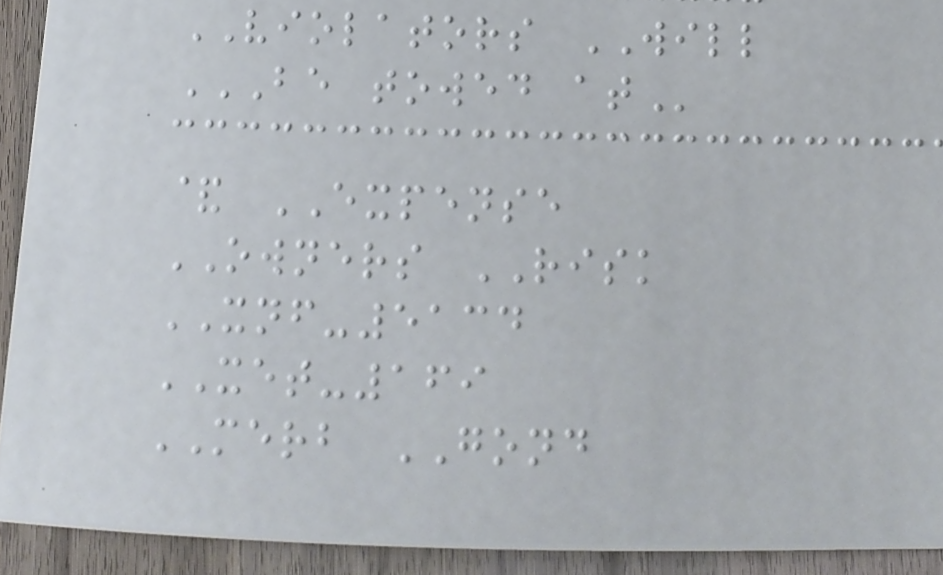VIOLATORS WILL
BE TOWED AT
& EXPENSE
OWNERS RISK
XNF-5134
XET-169
MERB GOND
